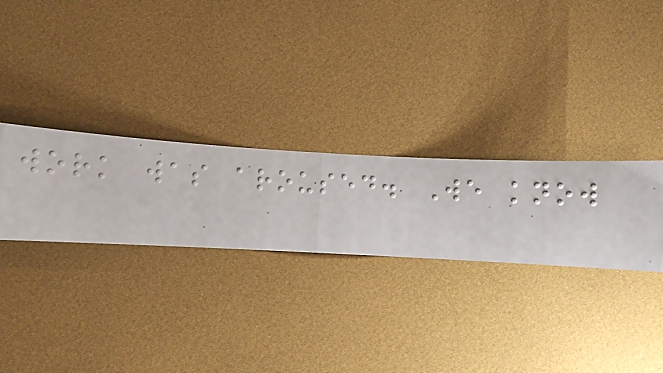work was aroused. We know
